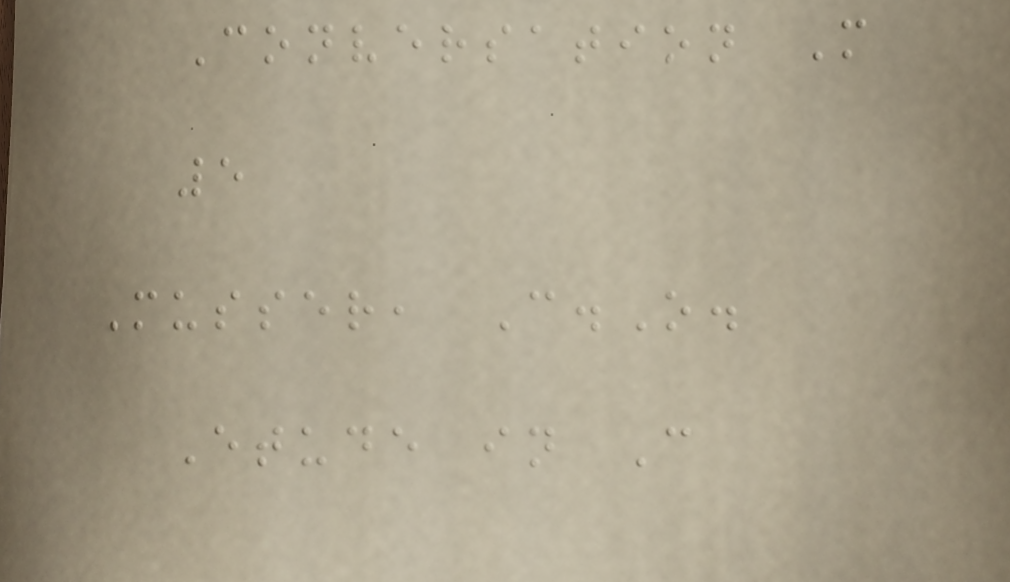Conversation M
5
Musser, C.O.
Etude in C
